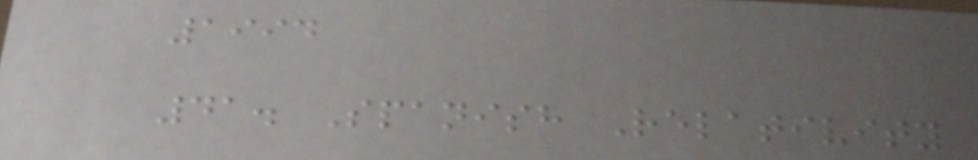1994
41. Spanish Relativity
